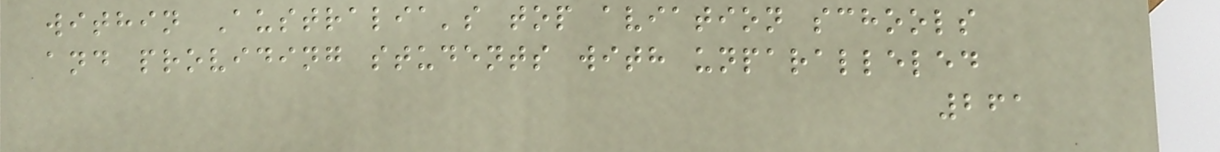within Australia's top aviation schools
and providing students with unparalleled
261
